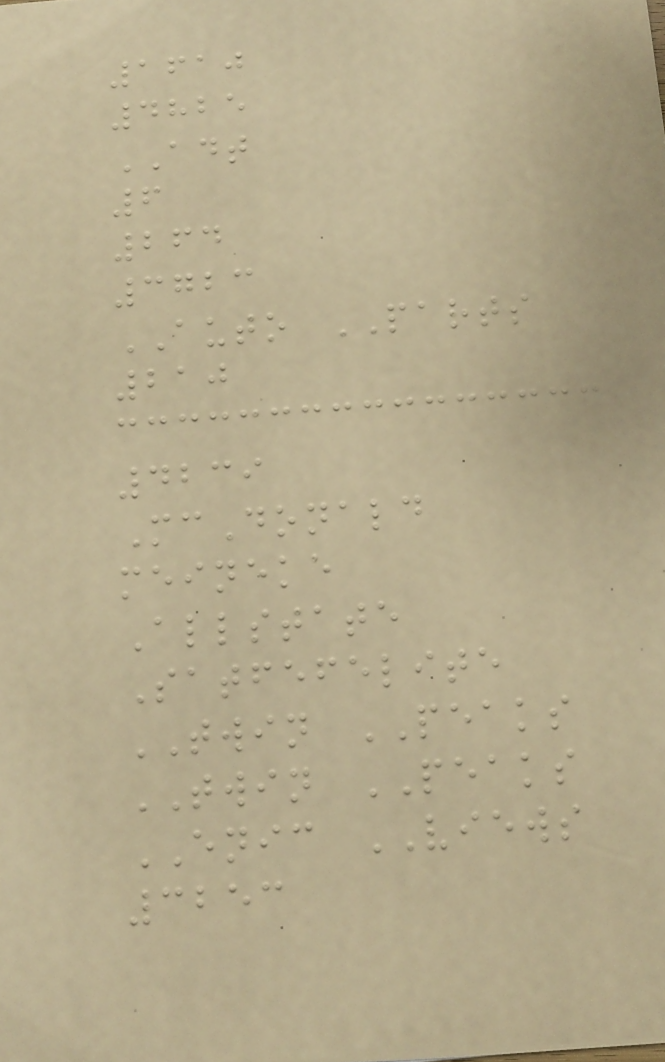1610
4825
ADT
6
264
3723
AUTO PARTS
210
4239
McDonald
meineke
Allstate
Satfefelite
TWIN PEAKS
TWIN PEAKS
ENIC VIEWS
3253
